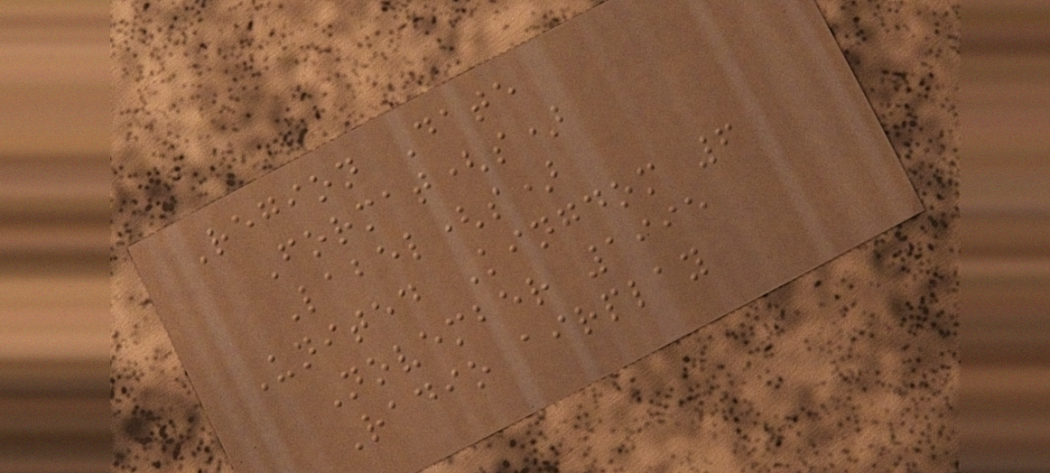Region Date
Format(s)
Label(s)
United Kingdom 6
November 1995
Radio airplay
